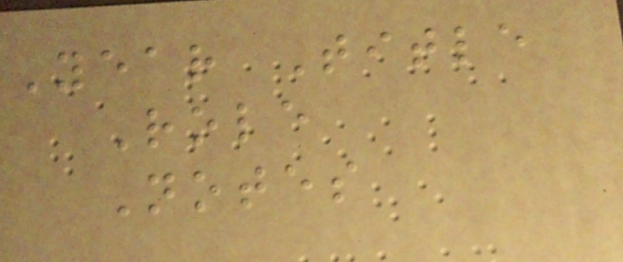Year Title
Role
Notes
